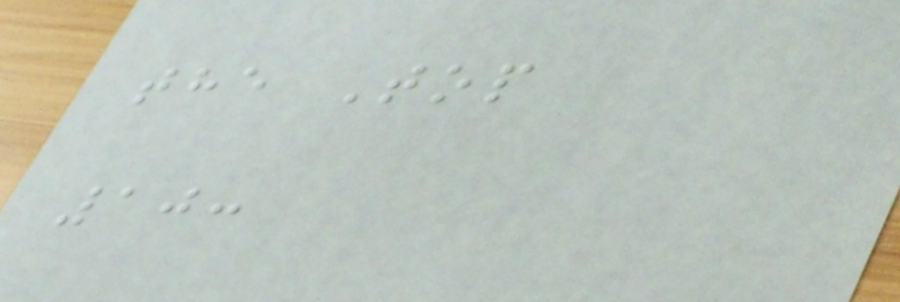the Top
10:
